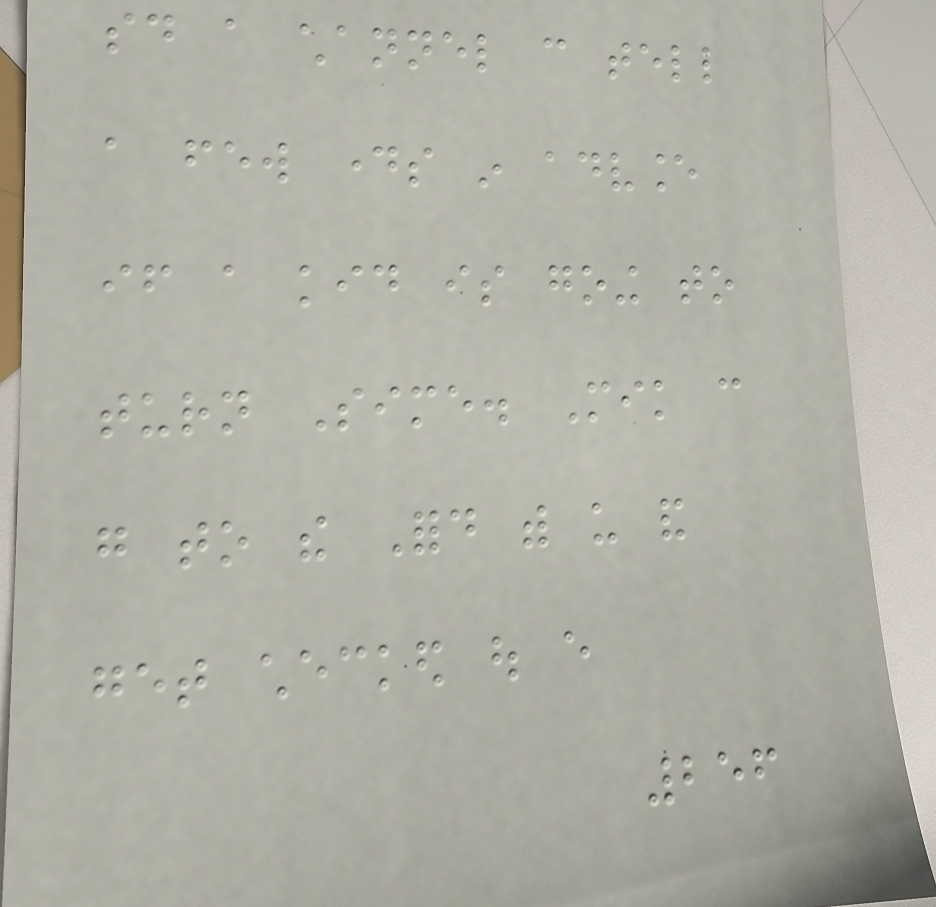said a channel can tell
a few days in advance
if a kid is going to
turn Sime. Mik can
go to the Ford with us and
get checked out every
256
